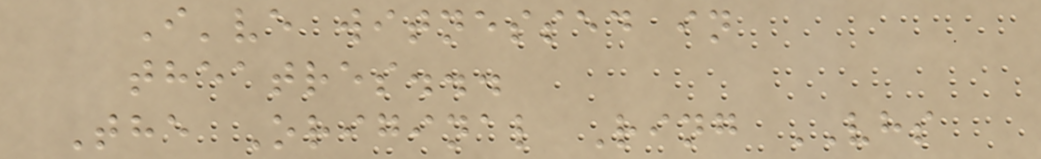I've witnessed in
theatres...
The Original Ring VHS
